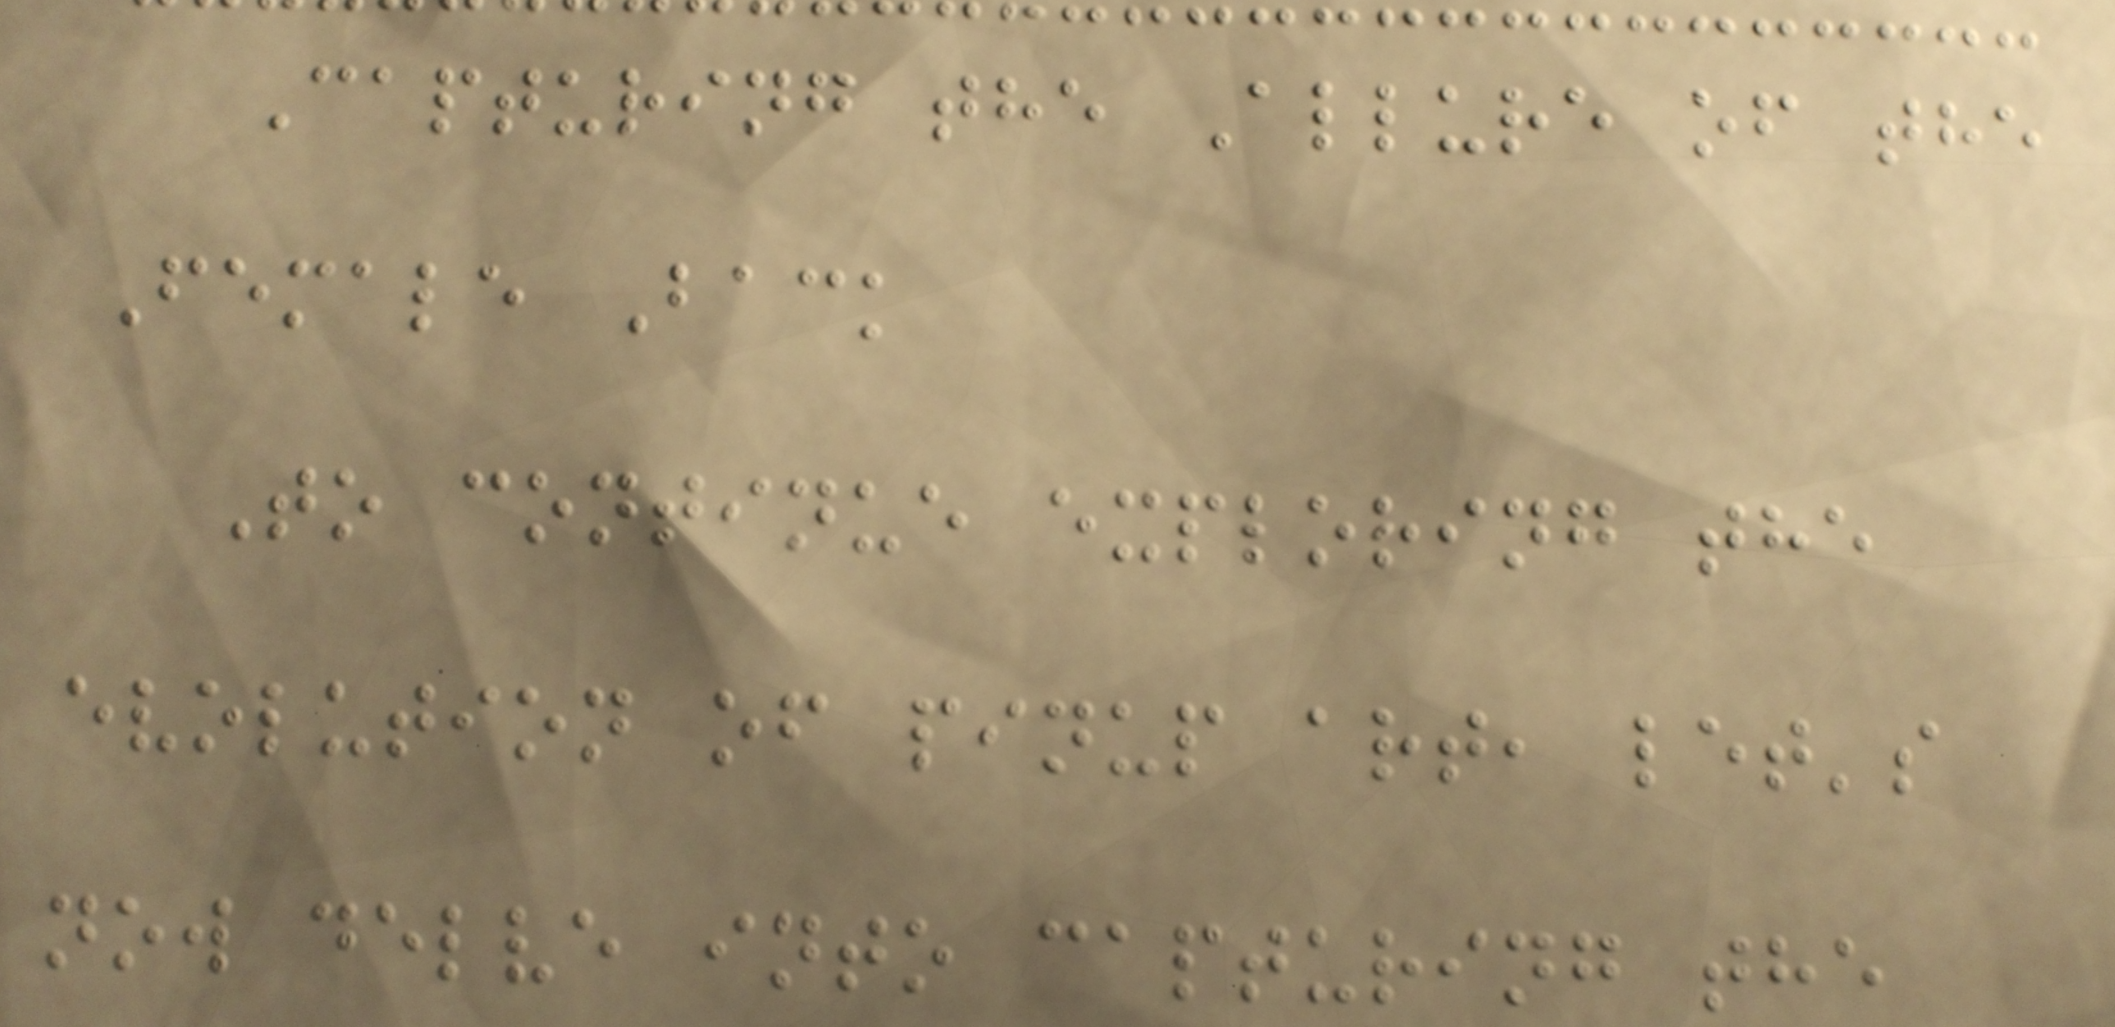Capturing the Allure of the
Female Back
To continue exploring the
evolution of pinup art, let's
now delve into capturing the
